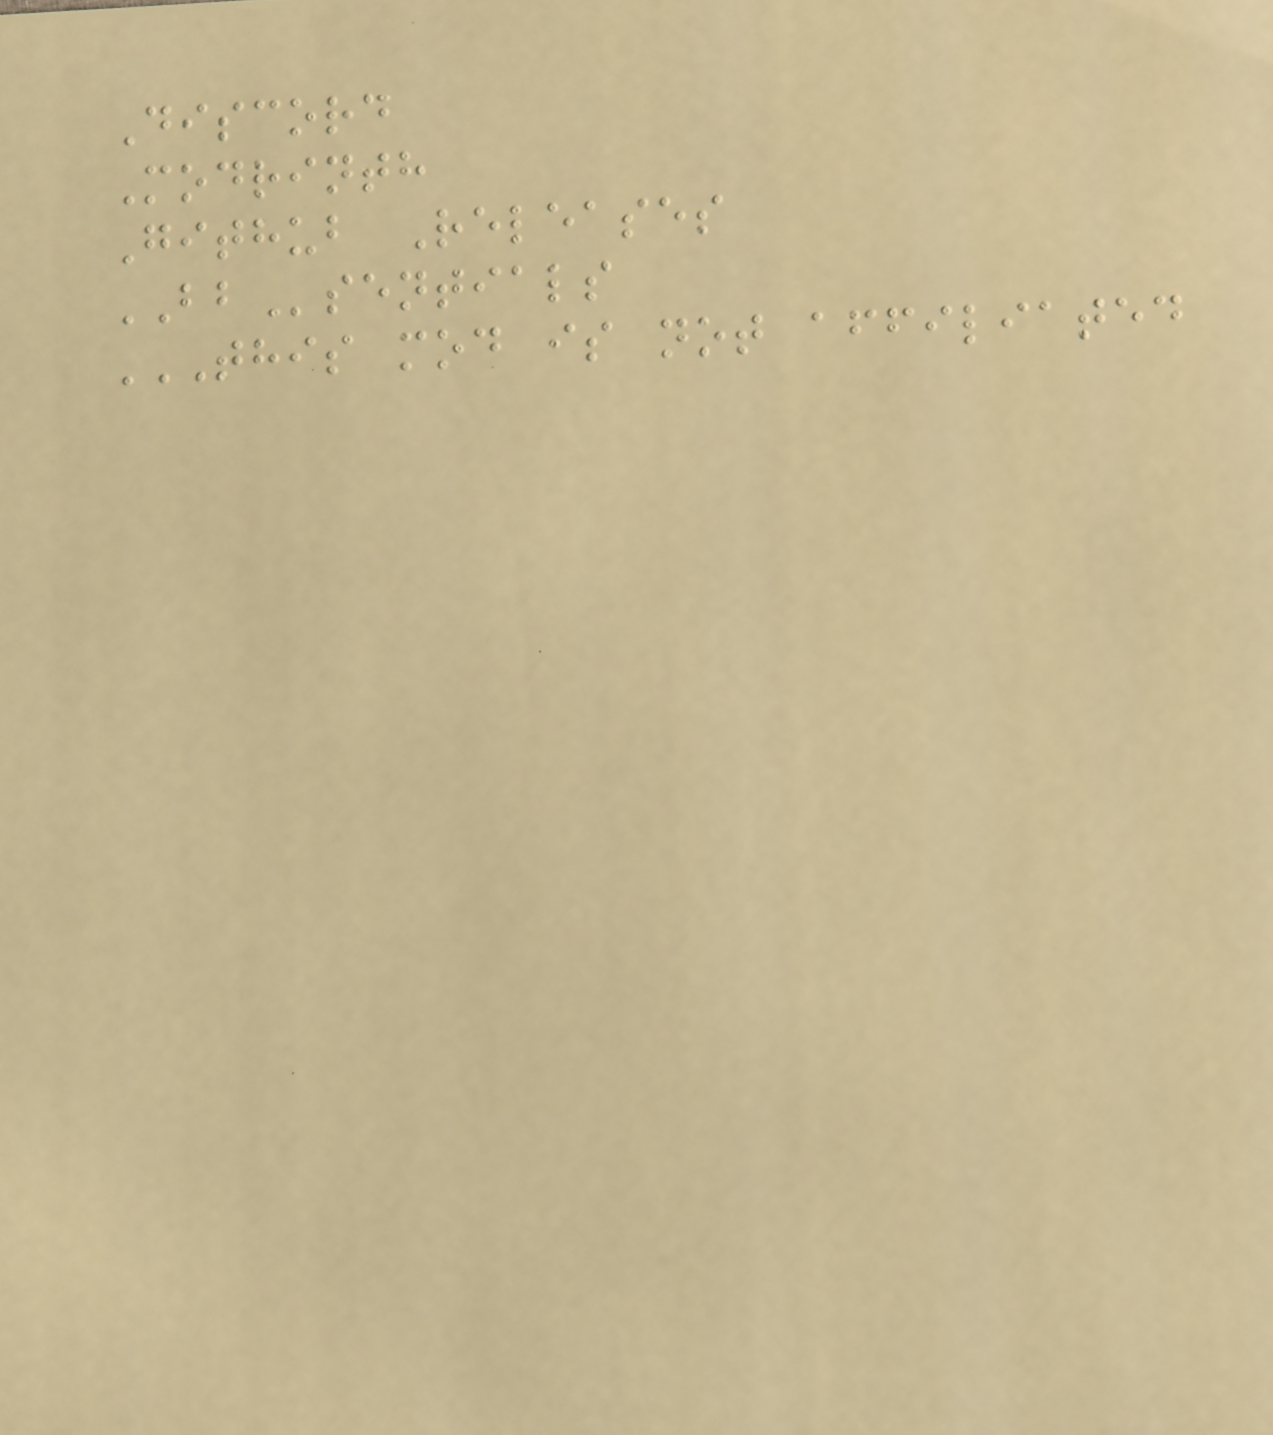Discord
Modrinth
Github Releases
BBsentials
THIS MOD IS NOT AFFILIATED
